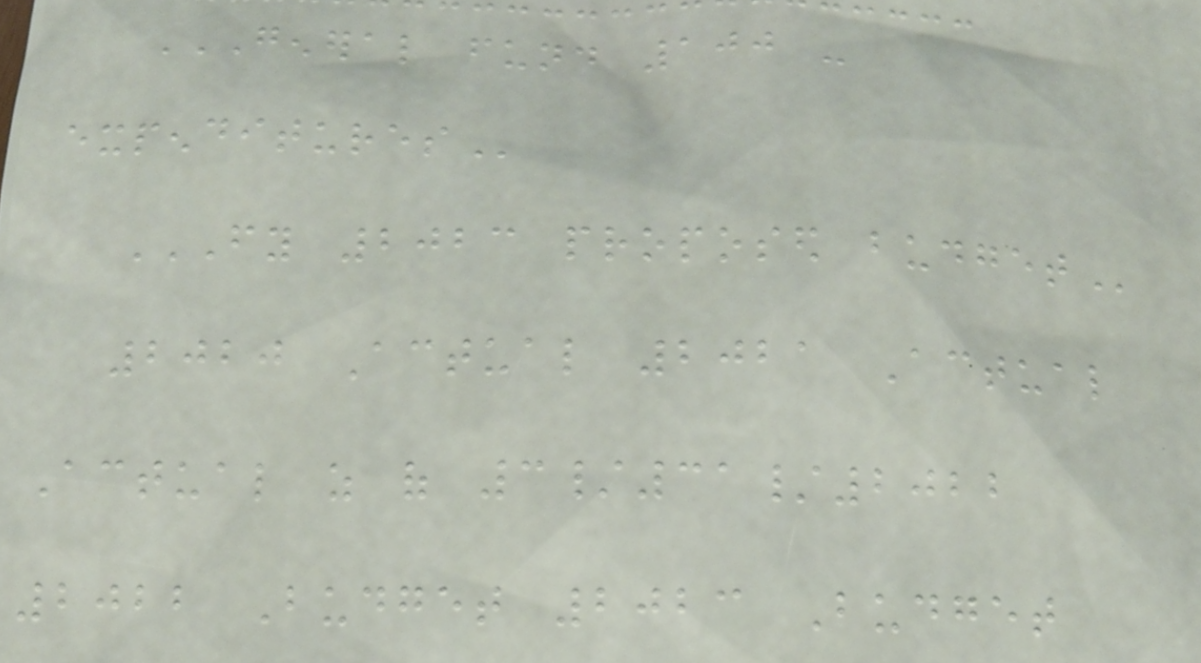GENERAL FUND 100 -
EXPENDITURES
FY 2023 PROPOSED BUDGET
2020 Actual 2021 Actual
Actual as of 3/31/2022
2022 Budget 2023 Budget
